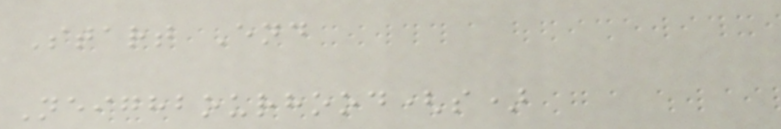Start End
Neighbourhood(s)
